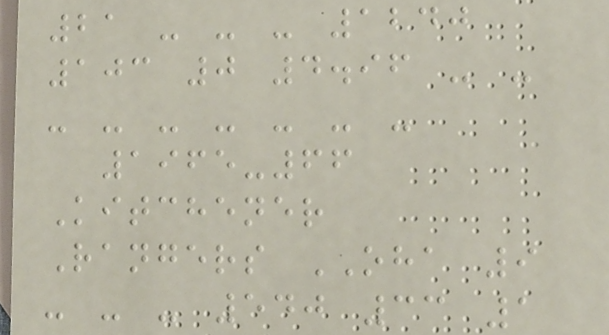21 - - - 1240
103 0 4.96 - -
- - - - - - -
1965-66
Kitchener
Rangers OHA 9
- - - 540 33 1
